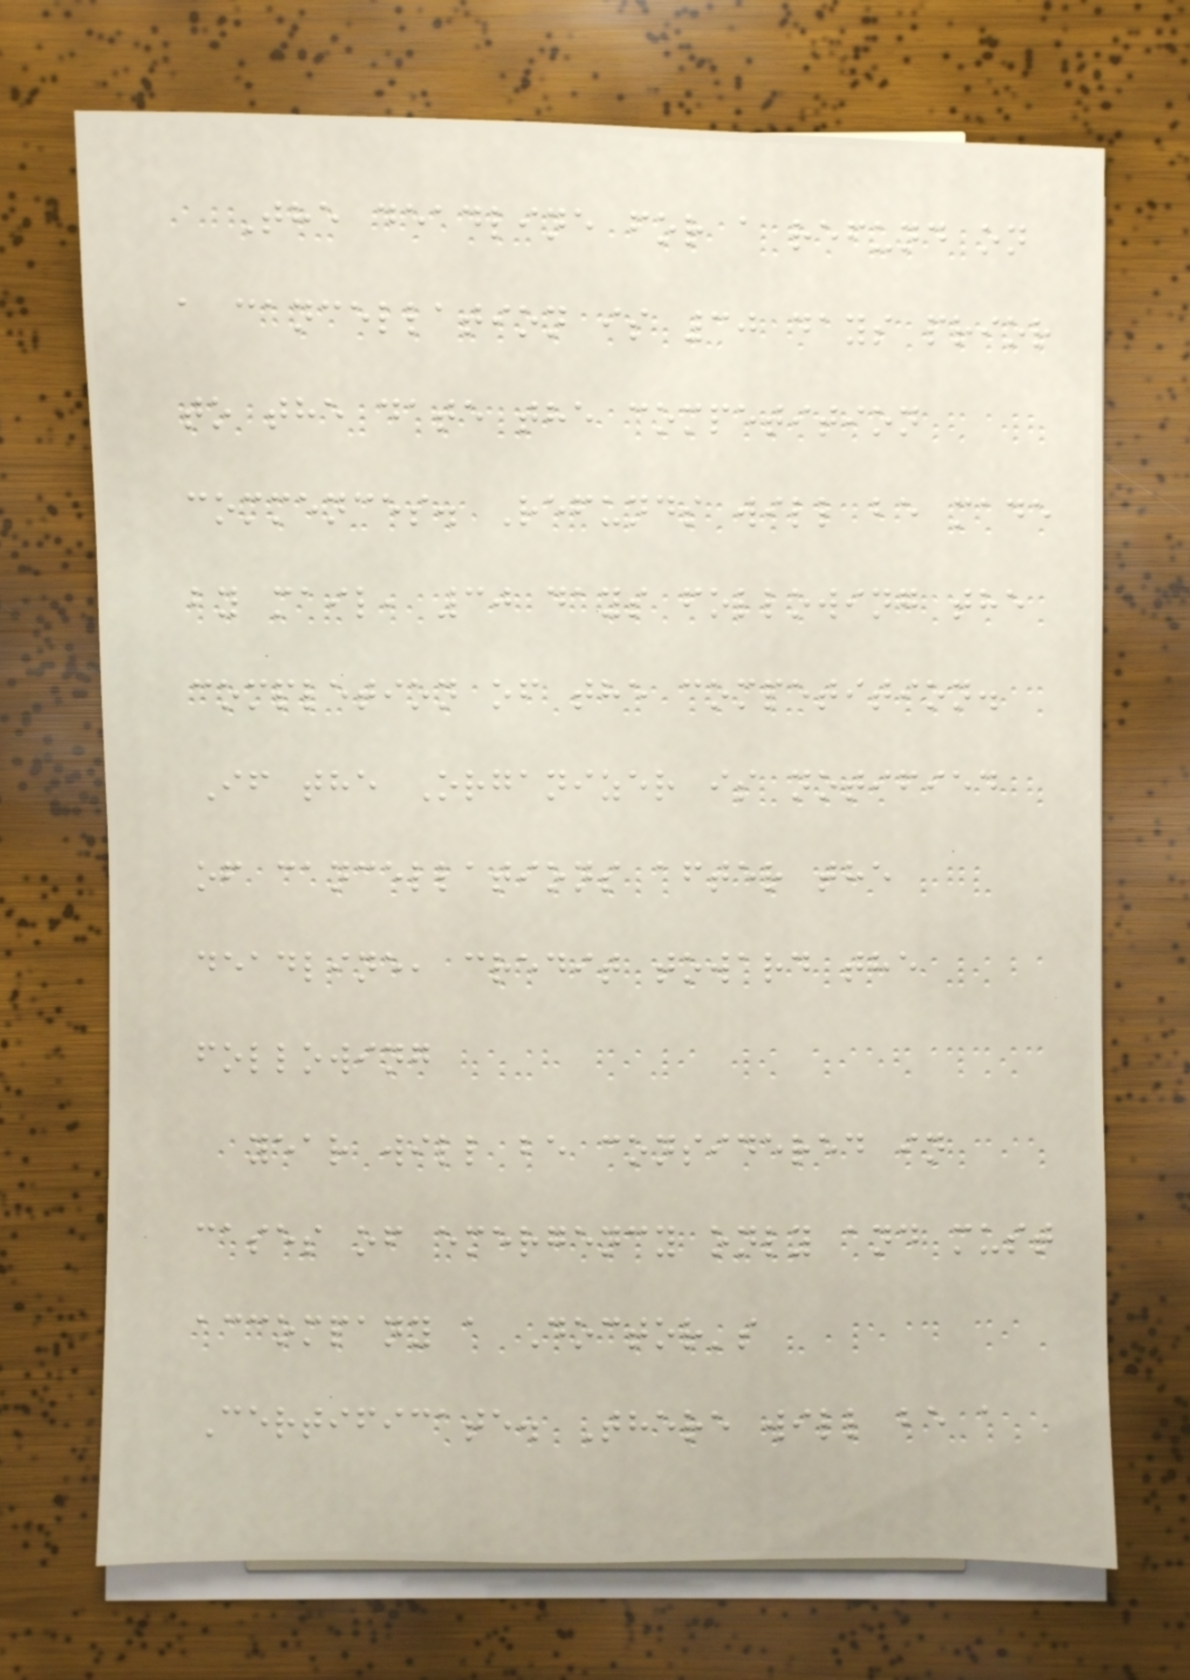The deadline for a refund on
a cancellation is 30 days prior
to the date the competition
commences. Refunds will be made
by mail, 30 days following the
completion of the competition.
If the Organizer is notified
of cancellations after the
deadline, credit toward the
following
year will be considered in
cases of emergency only and must
accompany a Doctor's
Certificate. There will be a
